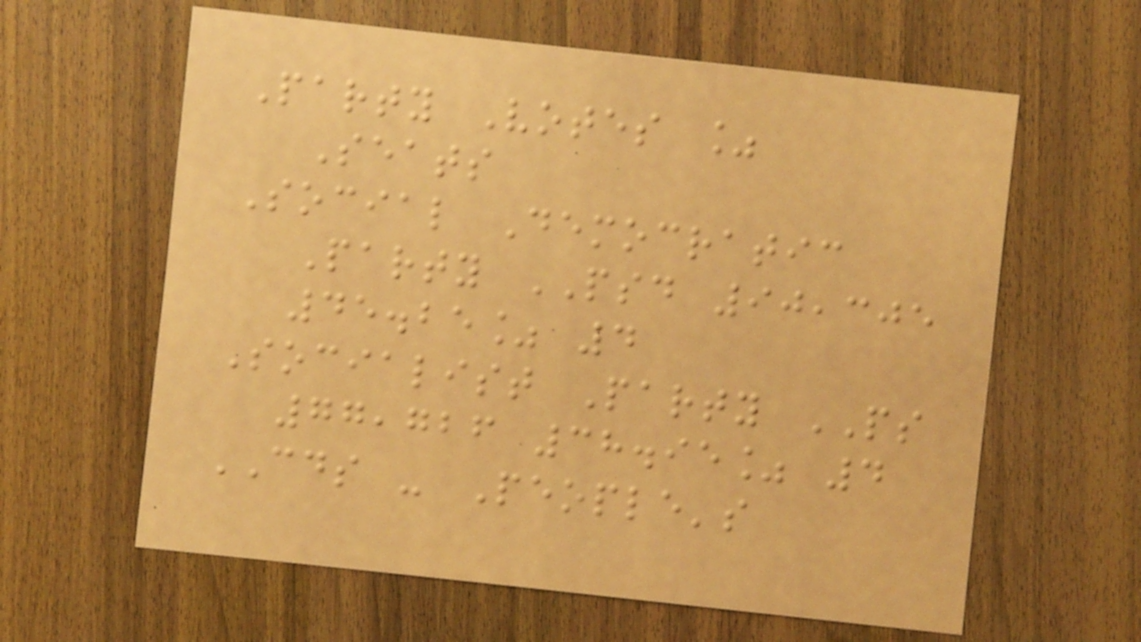Party Votes %
Seats
Social Democratic
Party PSD 90,305
45.25% 4
Socialist Party PS
77,726 38.95% 4
CDS - People's
